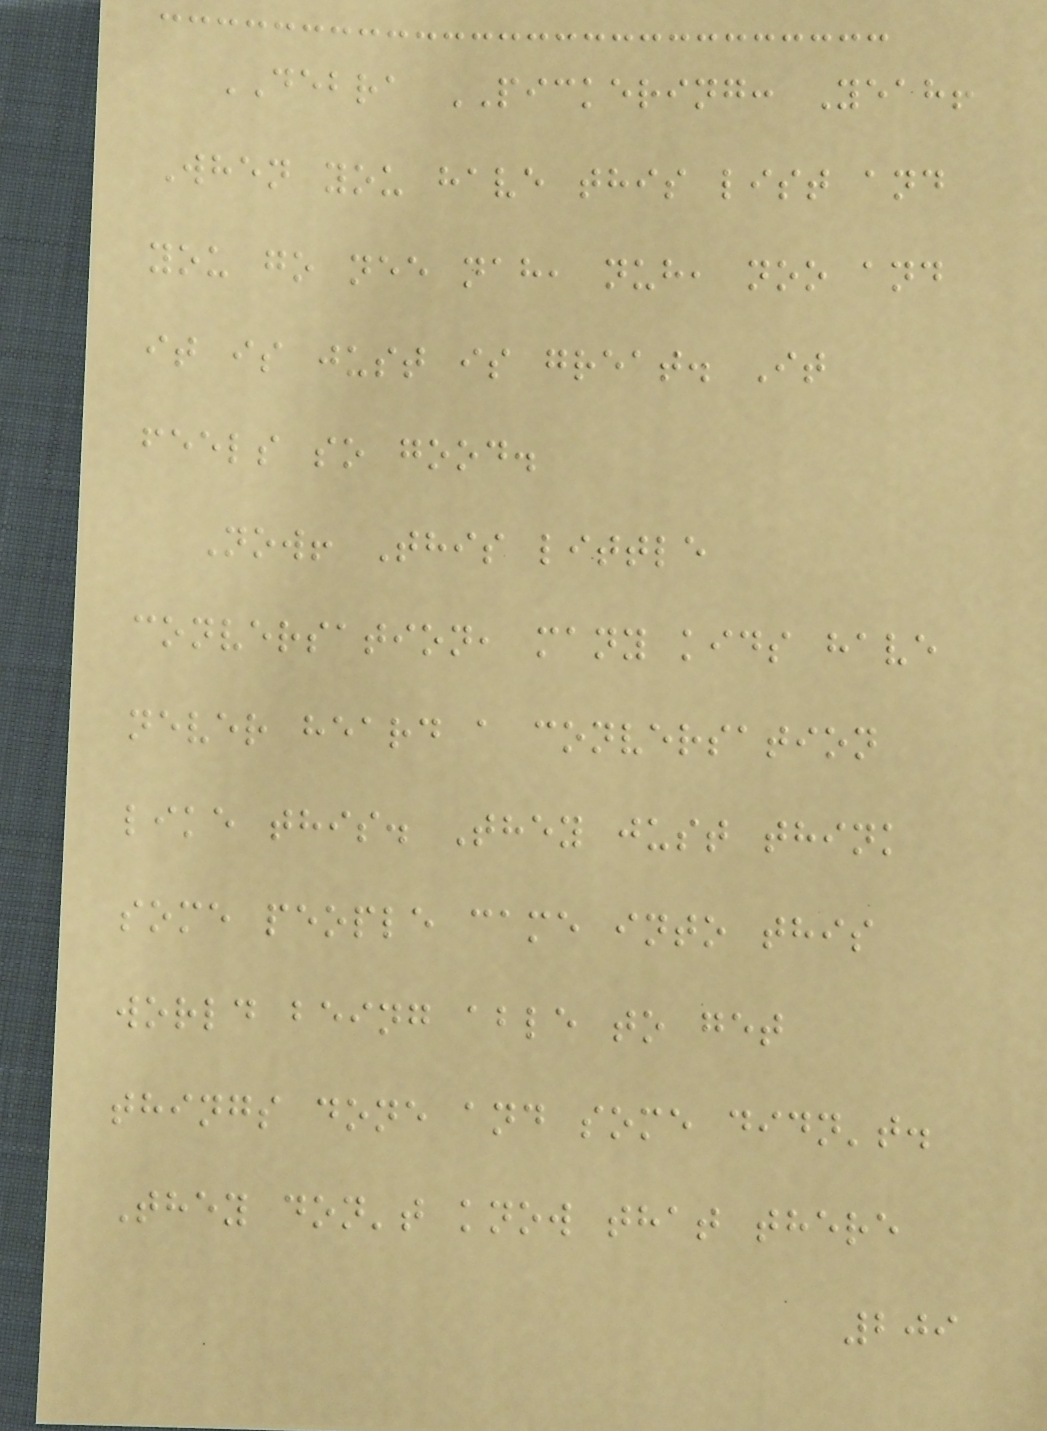DEBRA PICKERING: Yeah!
When you have this list and
you go nee nah, nuh, noo and
it is just is great. It
feels so good.
Now! This little
conversation, many kids have
never heard a conversation
like this. They just think
some people came into this
world being able to get
things done and some didn't.
They don't know that there
209
